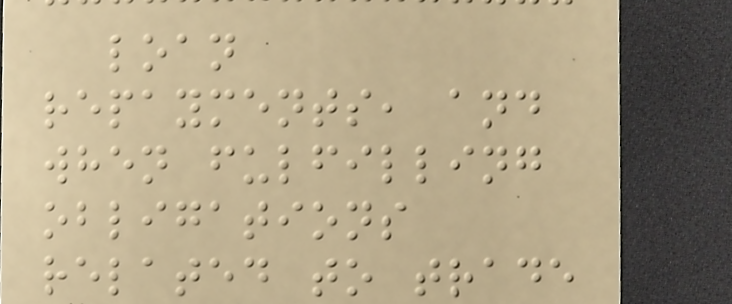loan
repayments, and
when fulfilling
obligations
related to trade
